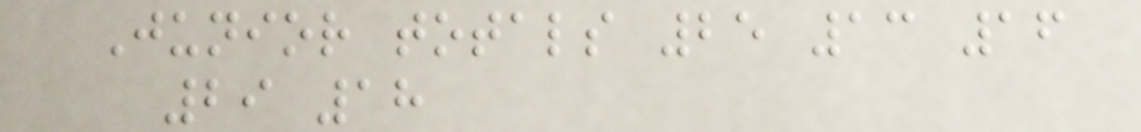Junior totals 25 13 16
29 18
